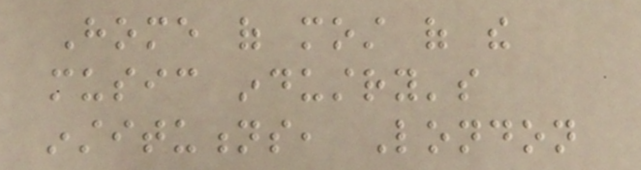Home of most of the
music industry's
institutions, London
